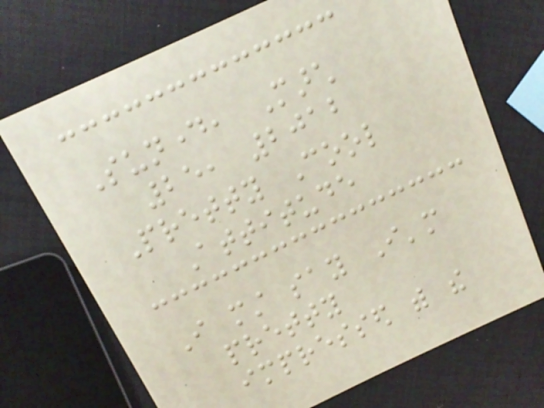Sunday, March
25, 2012
Pretty Cool
Attitude
I must say I'm
pretty
impressed with the
